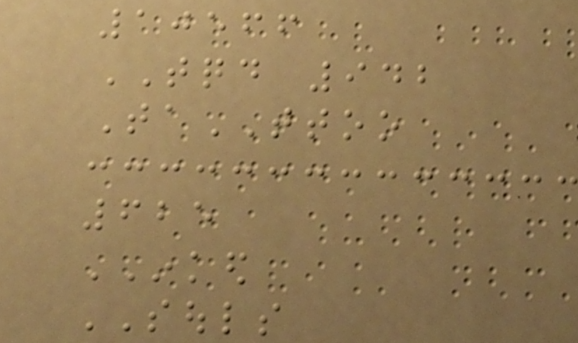10566
TQD 942
TaTTOO
625
INKED
SOULS
